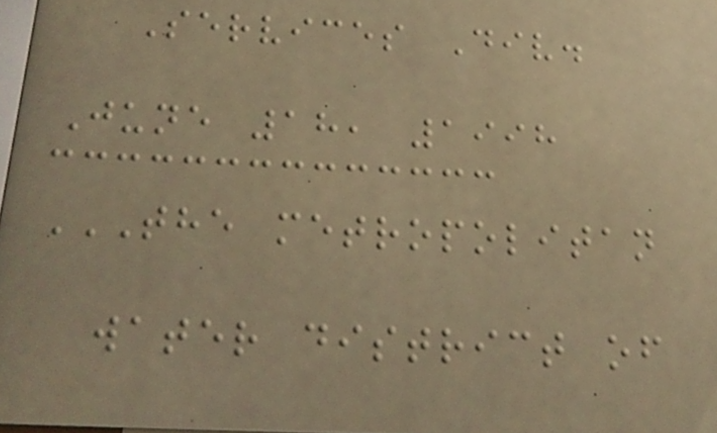Services Div.
June 18, 1998
THE METROPOLITAN
WATER DISTRICT OF
